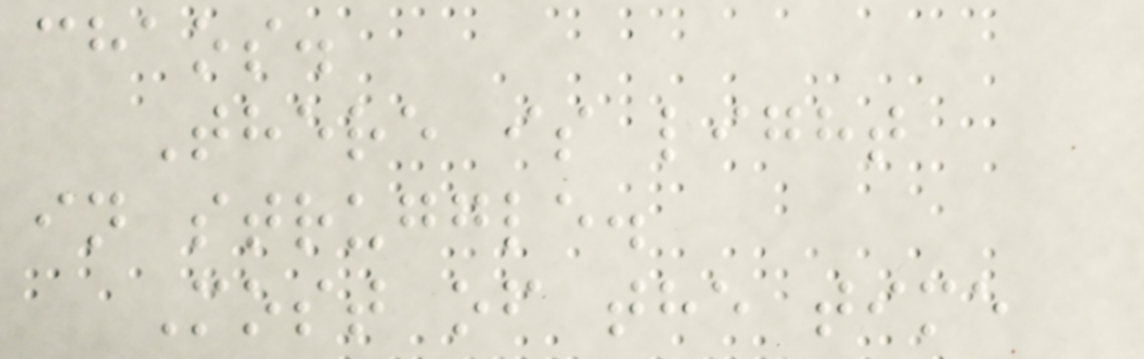chaos.
There is light
in struggle.
Most of the time
